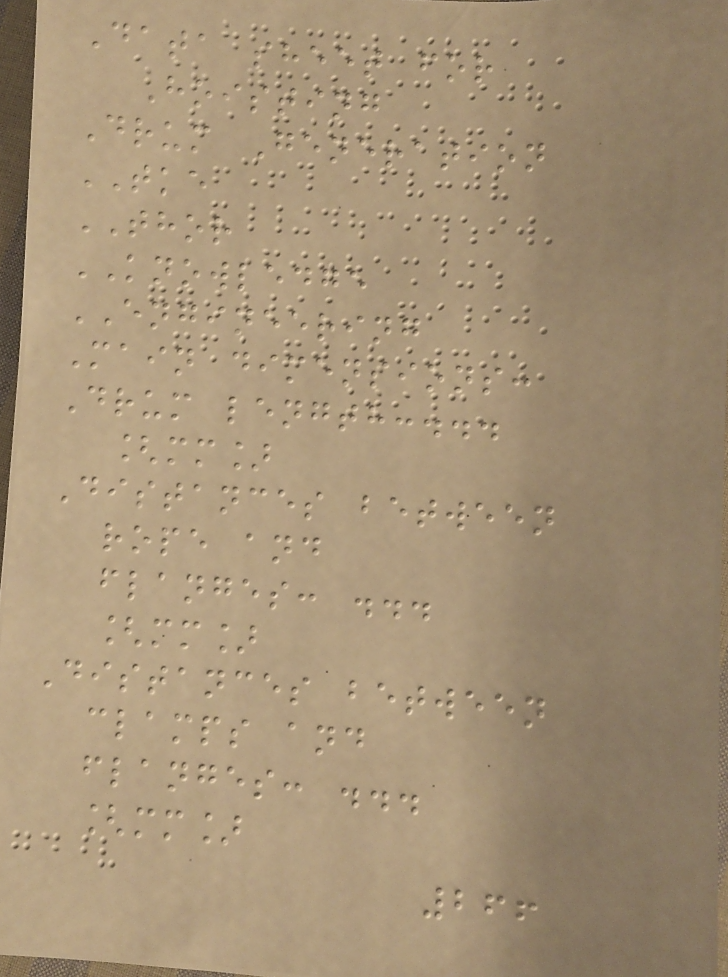Data sheet for
Hoisting
Drum Generation
TKE
THOR
KNOWLEDGE
ENGINEERING
Main dimensions:
Drum length:...
[mm]
Distances between
rope and
flanges: ...
[mm]
Distances between
clamps and
flanges: ...
[mm]
266
